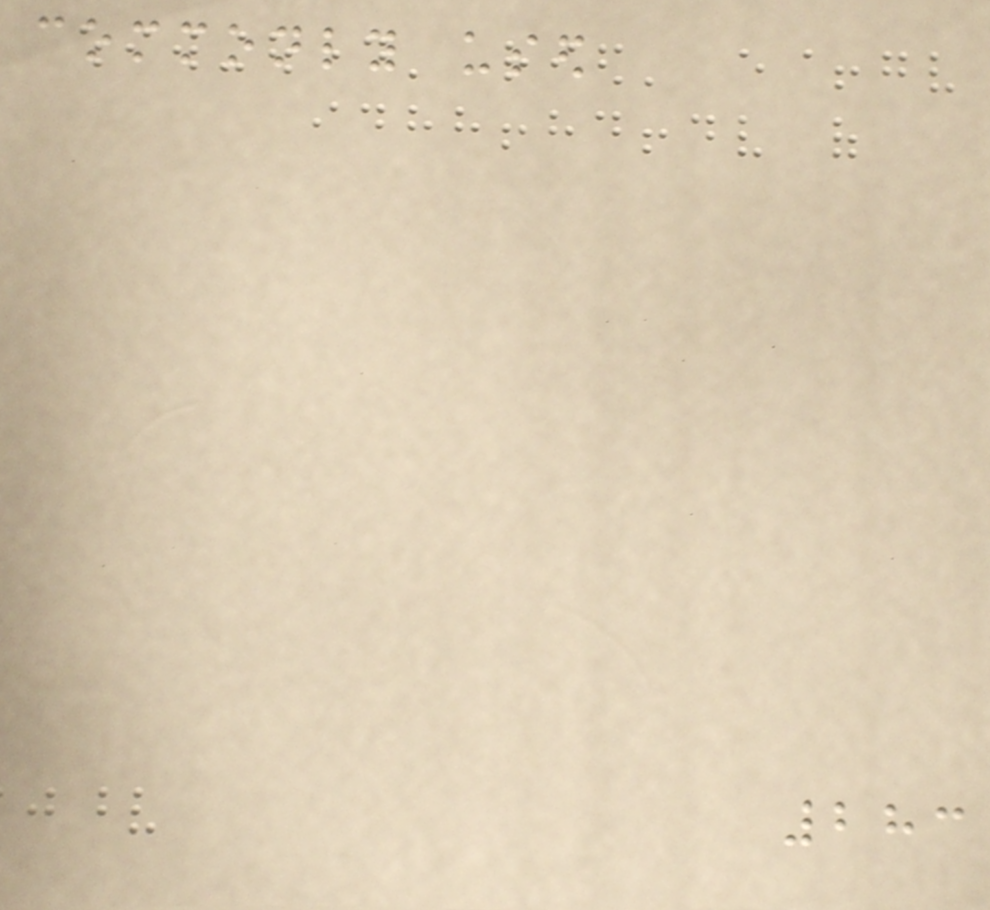commonly used
283
